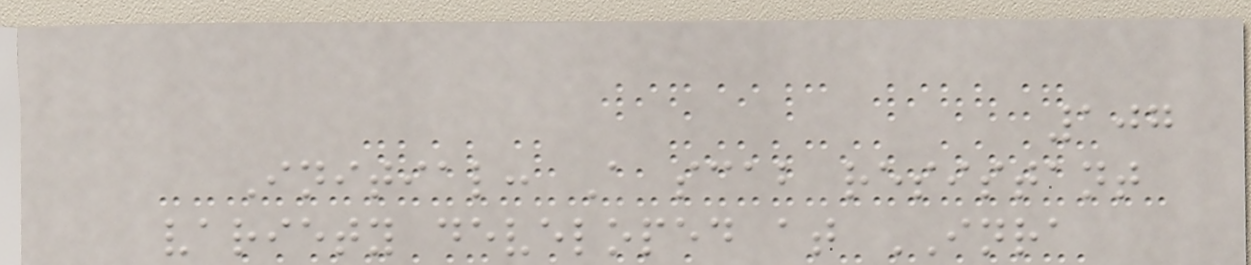107
Initial: A scab resistant
variety developed at INRA
